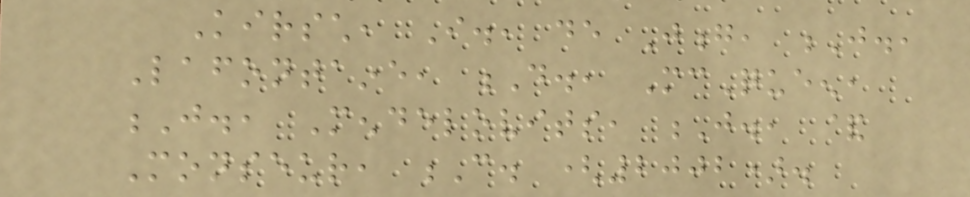Kirsch, I., de Jong, J.,
Lafontaine, D., McQueen,
J., Mendelovits, J., &
Monseur, C. (2002).
